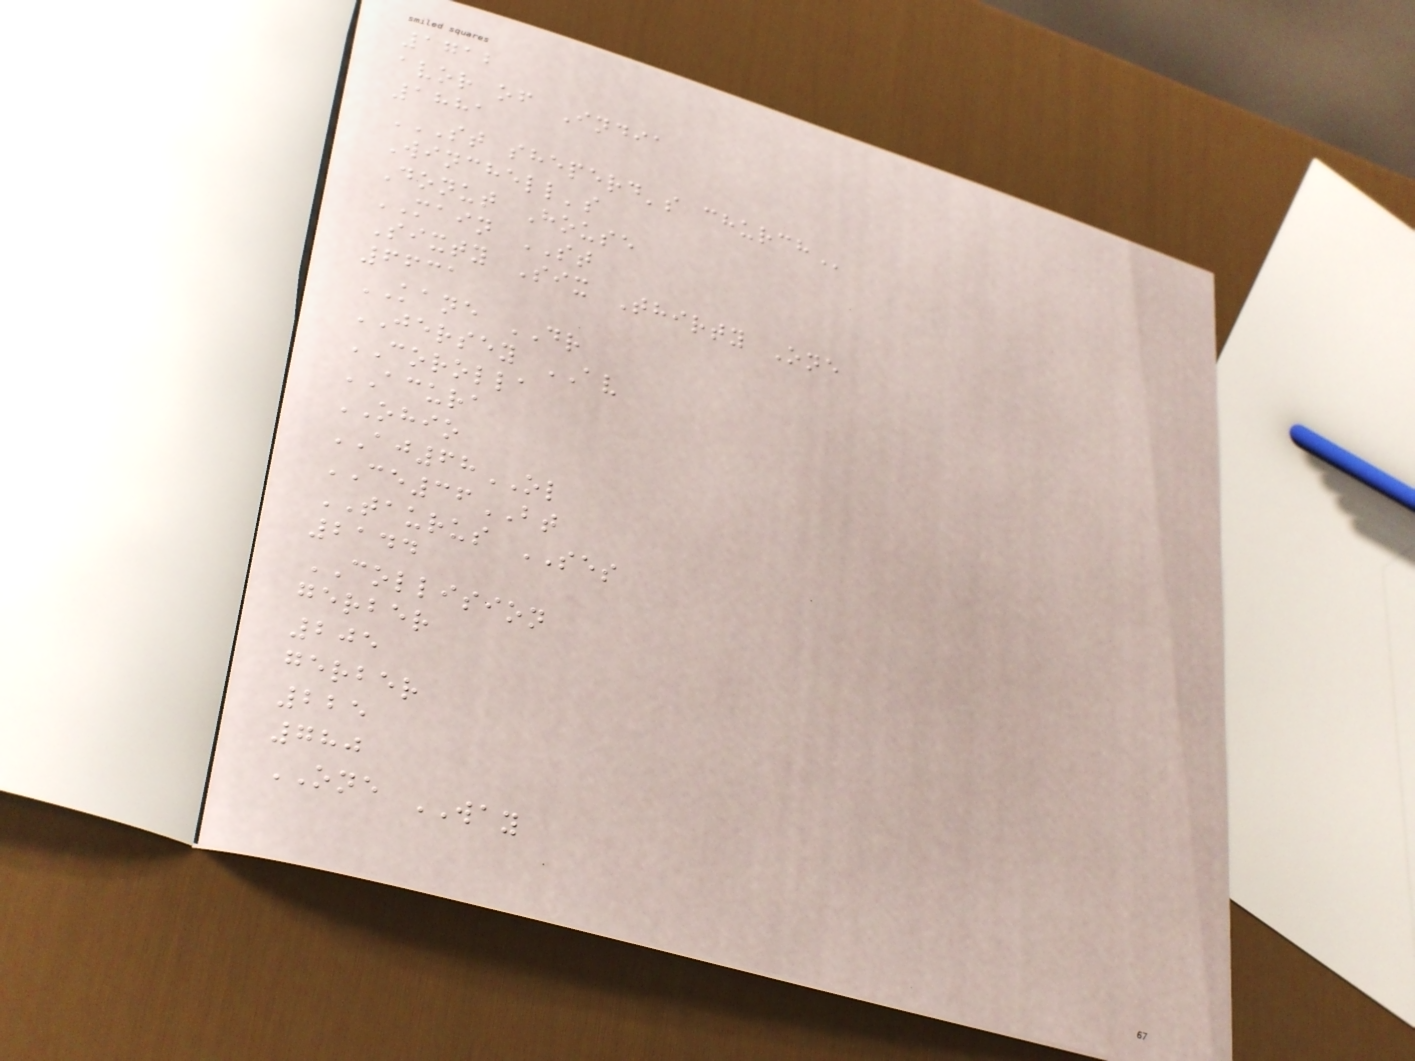1712
avor of India
1881
ST SHEPERD'S CHURCH
Winchell's
Donut House
MAIN ST
Sixty Six Thirty One
6631
KANE DR
JERSEY AV
COROLLA
ACURA
OHIO
AJ68OL
CE36BT
TAURUS SES
2144
COLLISION
gerber
205
gerber
225
780
ONE WAY
